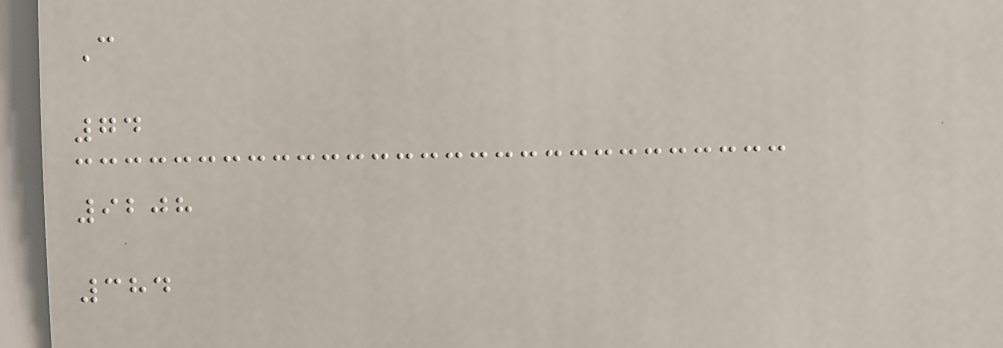C
74
9208
384
